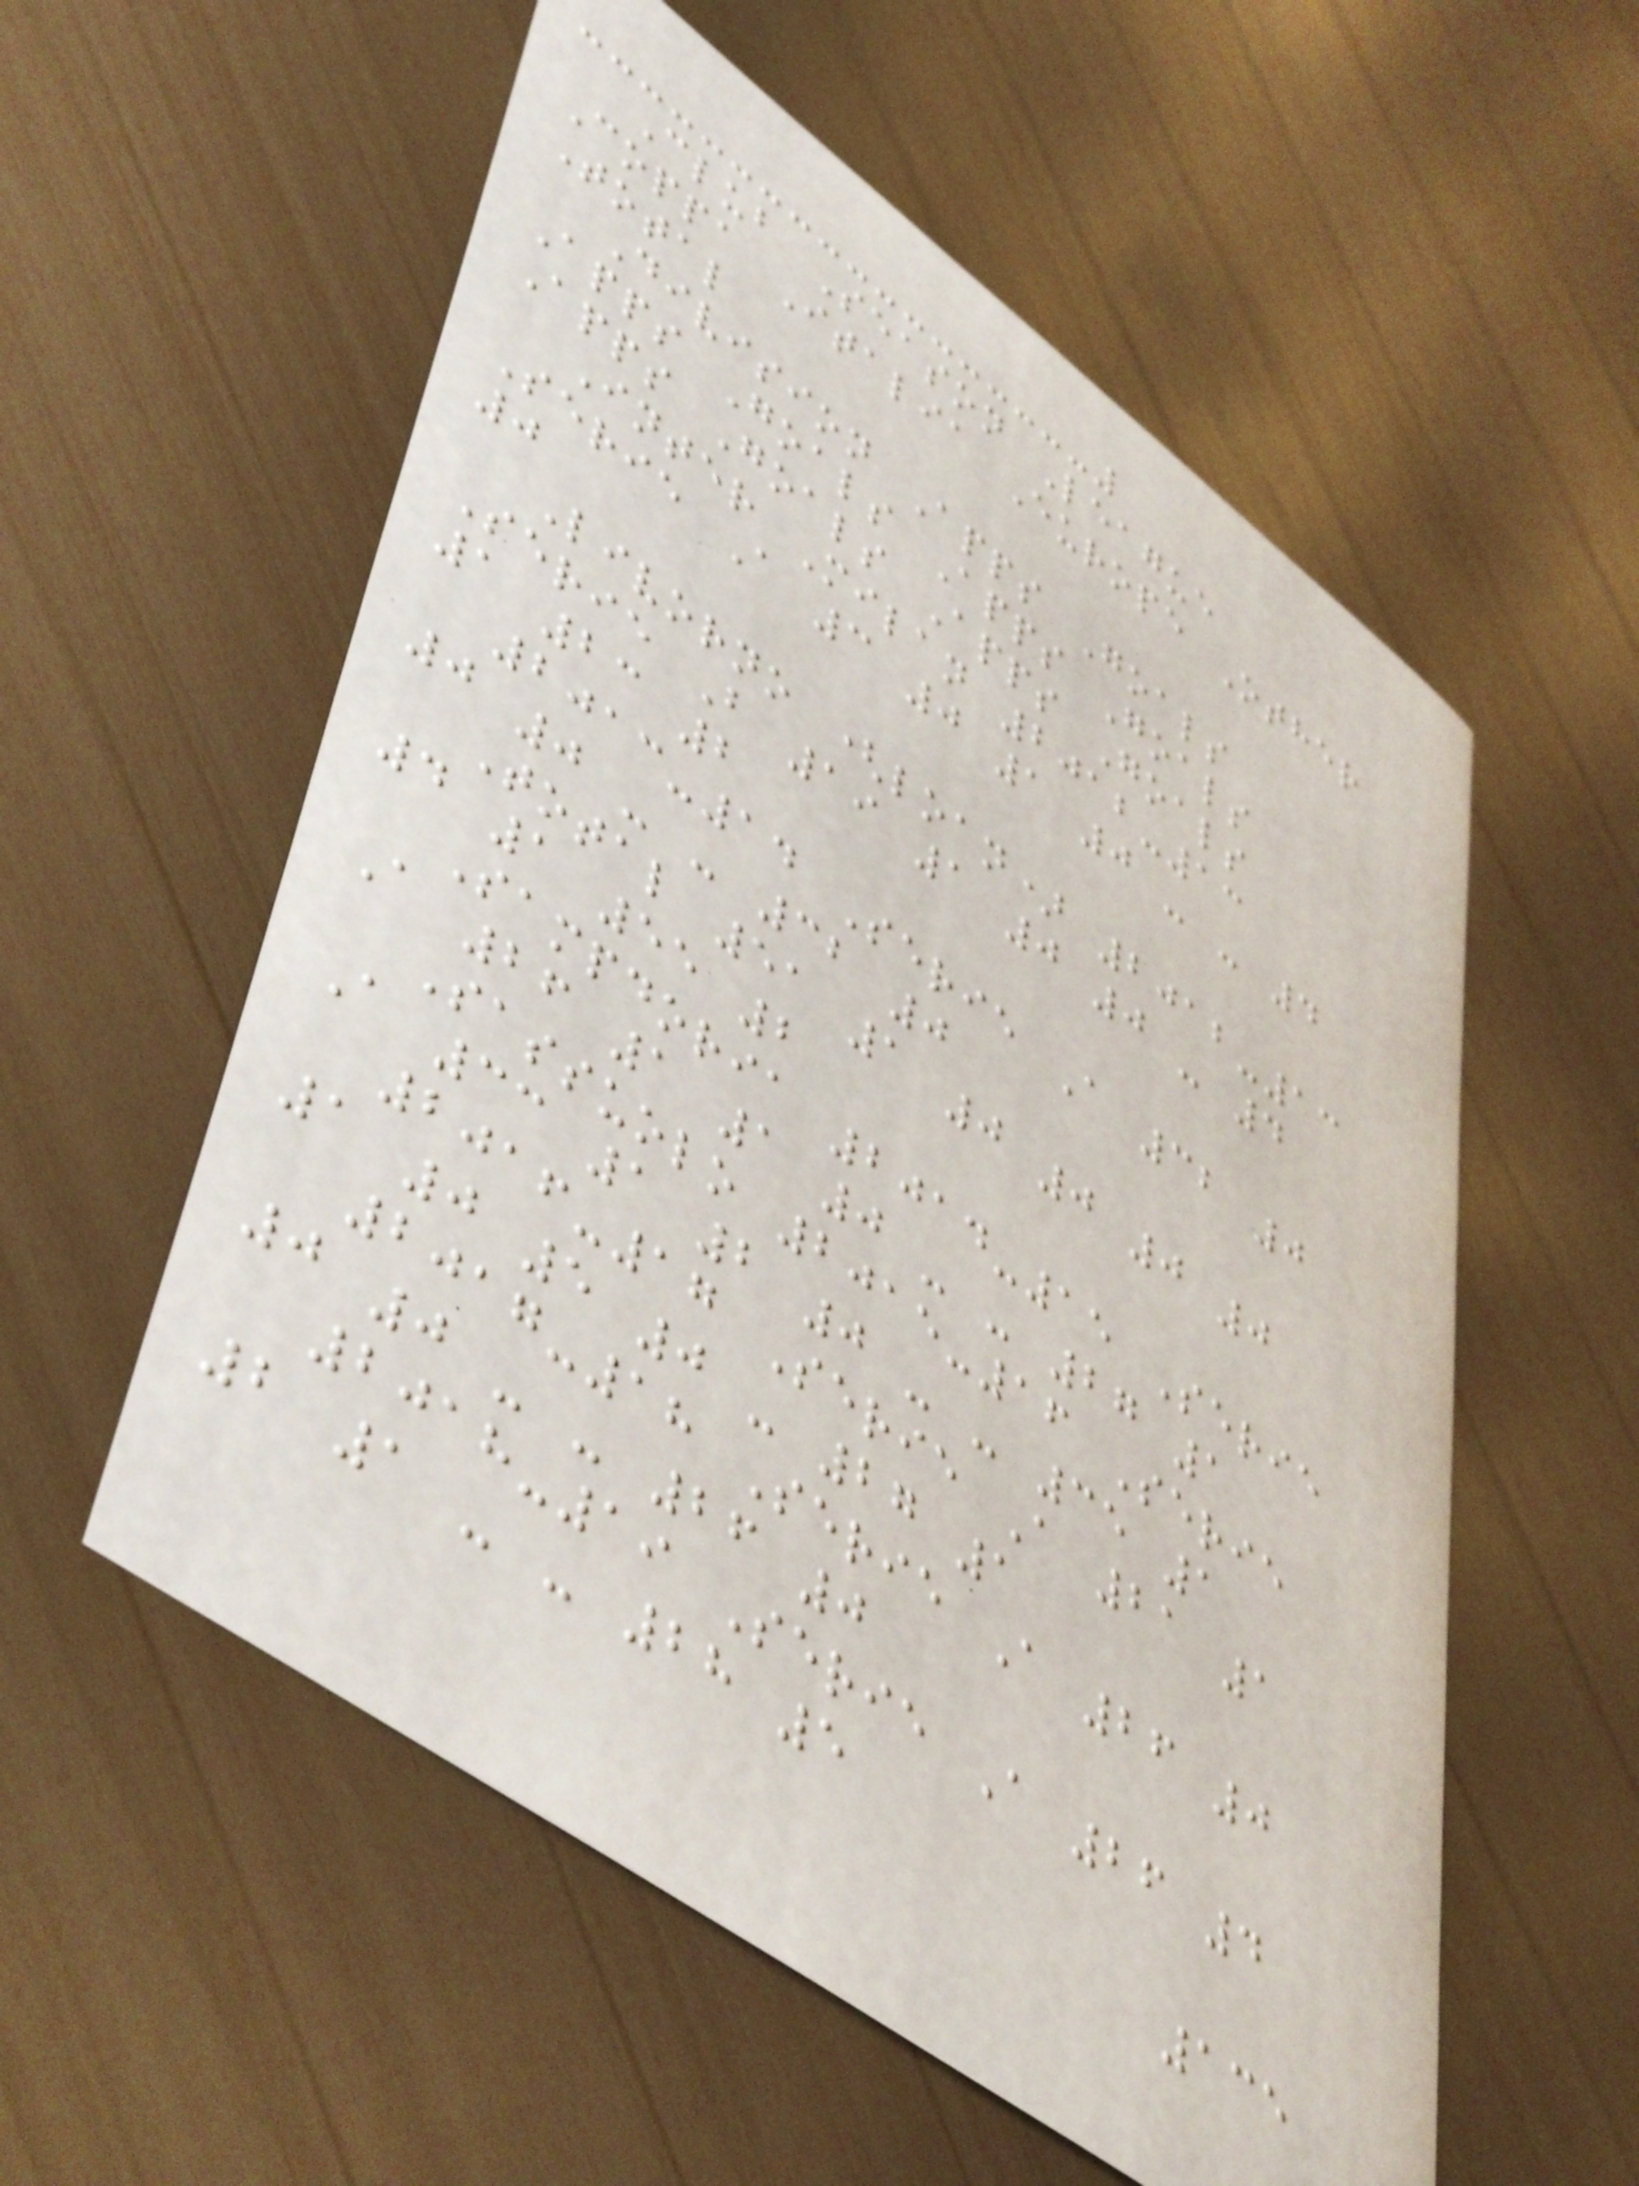Club Season League
Coppa Italia Europe Other
Total
Division Apps Goals
Apps Goals Apps Goals
Apps Goals Apps Goals
Inter Milan 2012-13
Serie A 3 0 1 0 - - 4
0
Livorno (loan) 2012-13
Serie B 19 1 0 0 - 4
1 23 2
2013-14 Serie A 32 0
0 0 - - 32 0
Total 51 1 0 0 0 0
4 1 55 2
Sampdoria 2014-15 Serie
A 26 1 1 0 - - 27 1
Sassuolo 2015-16 Serie
A 33 1 2 0 - - 35 1
2016-17 Serie A 21 1
1 0 5 0 - 27 1
2017-18 Serie A 26 0
0 0 - - 26 0
2018-19 Serie A 26 4
2 1 - - 28 5
135
